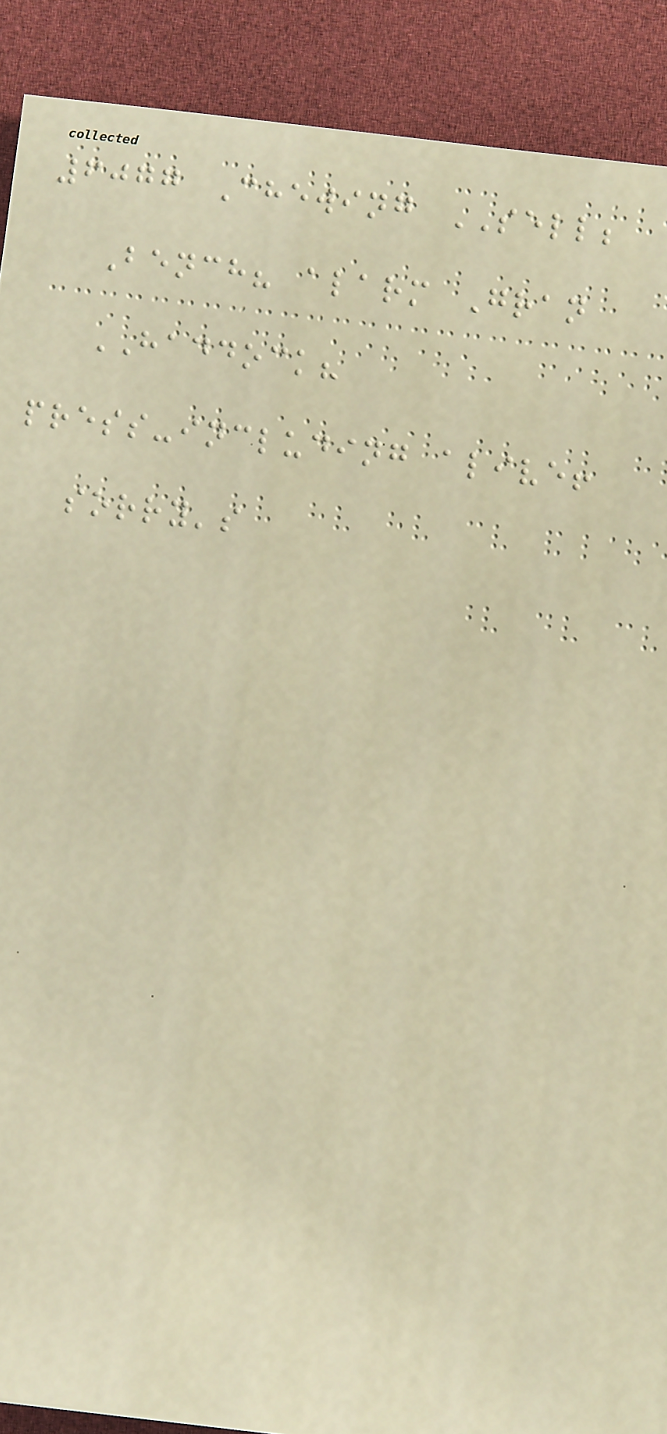6077 Chewing SELL;
Bench? alarm Gran
HADDOCK?
press-including alive!
sorry's
